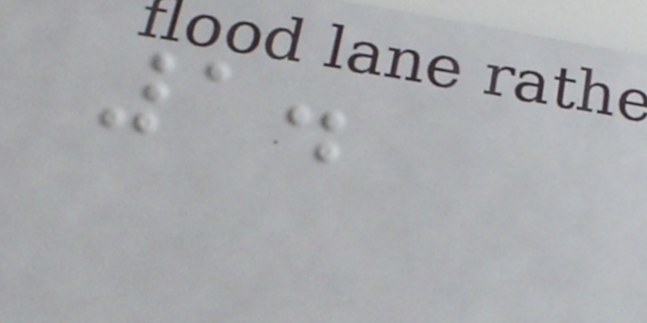1.
